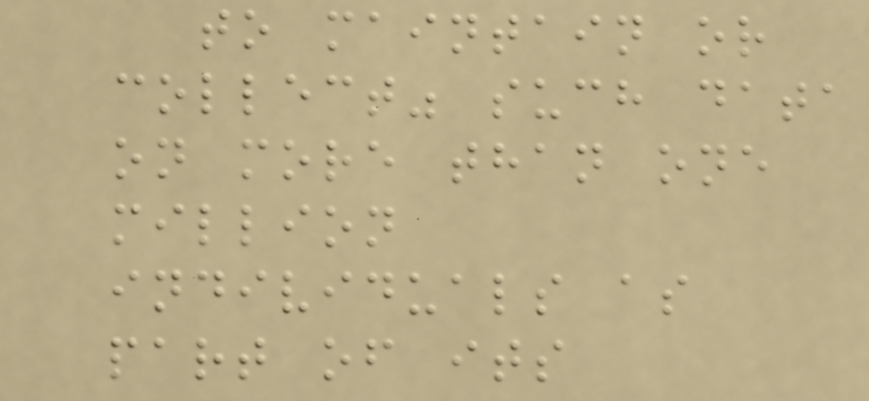to maintain or
collect" such data
on more than one
million
individuals as
part of its
